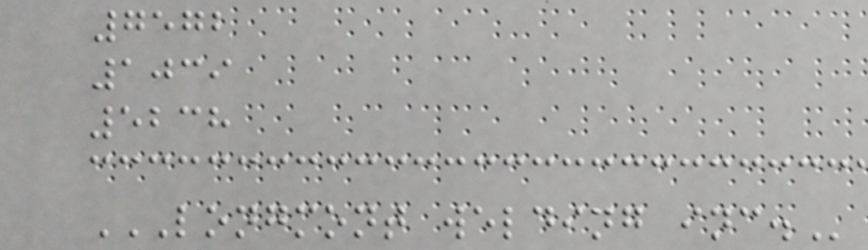7572
1039
5238
LONGMONT WELDING INC.
